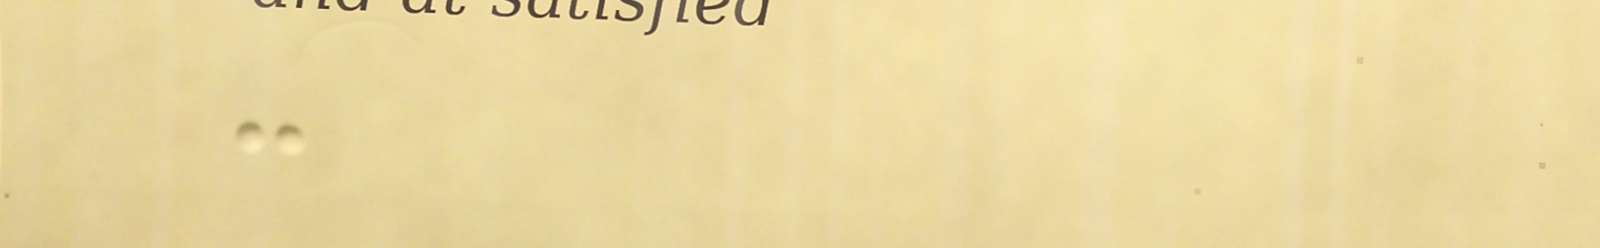-
